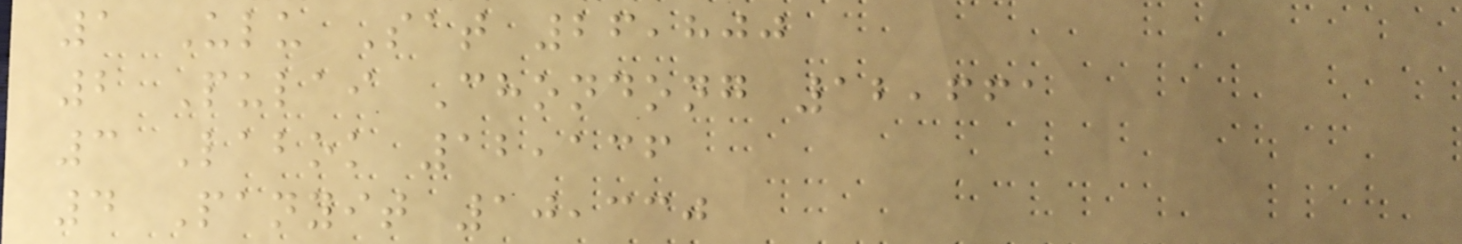1 Ulu Sat 26,800
2 Pulai Chondong 12,661
3 Labok 12,136
4 Panyit 10,330
